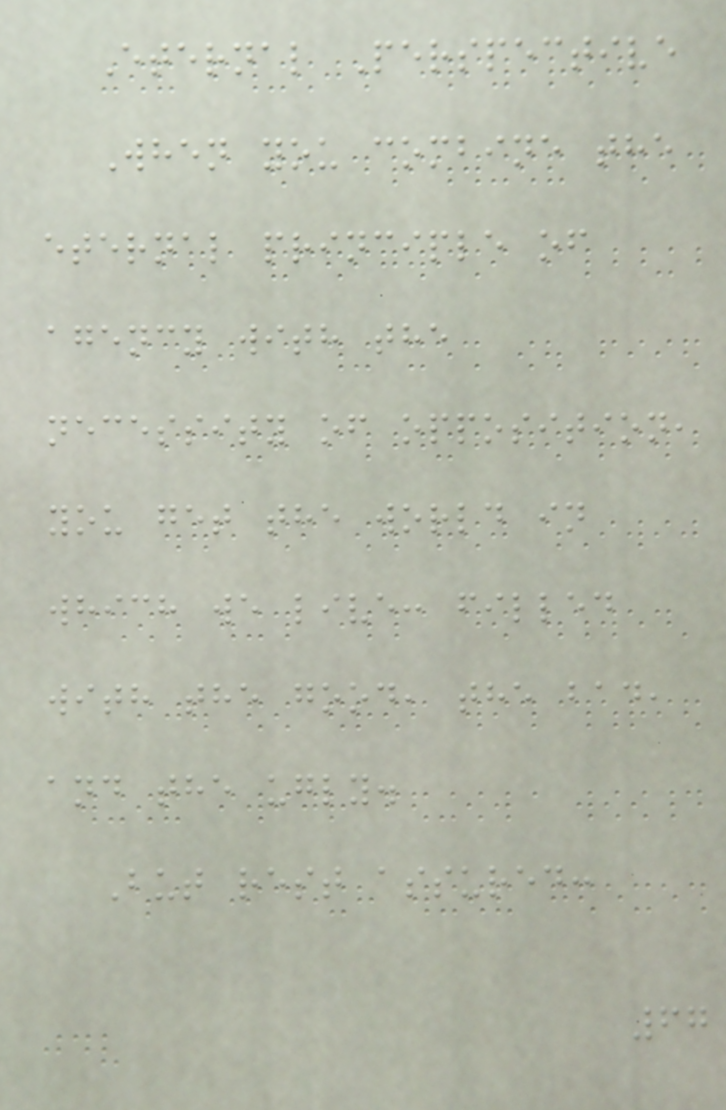Eternal Perspective
When you combine the
eternal principle of
agency with the
necessity of opposition,
you get the world in
which we live: filled
with the good, the bad,
and the ugly.
But rest assured:
67
